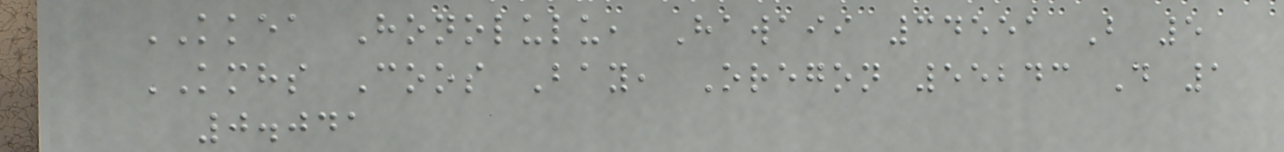KKEA Honolulu, Hawaii 34551 B 5
KMHS Coos Bay, Oregon 55243 D 1
0.041
